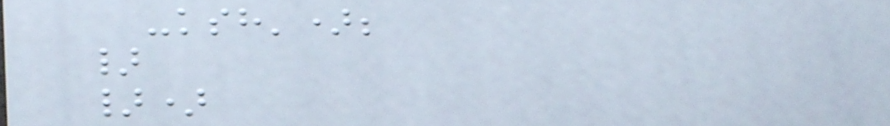-ksh');
}
})
